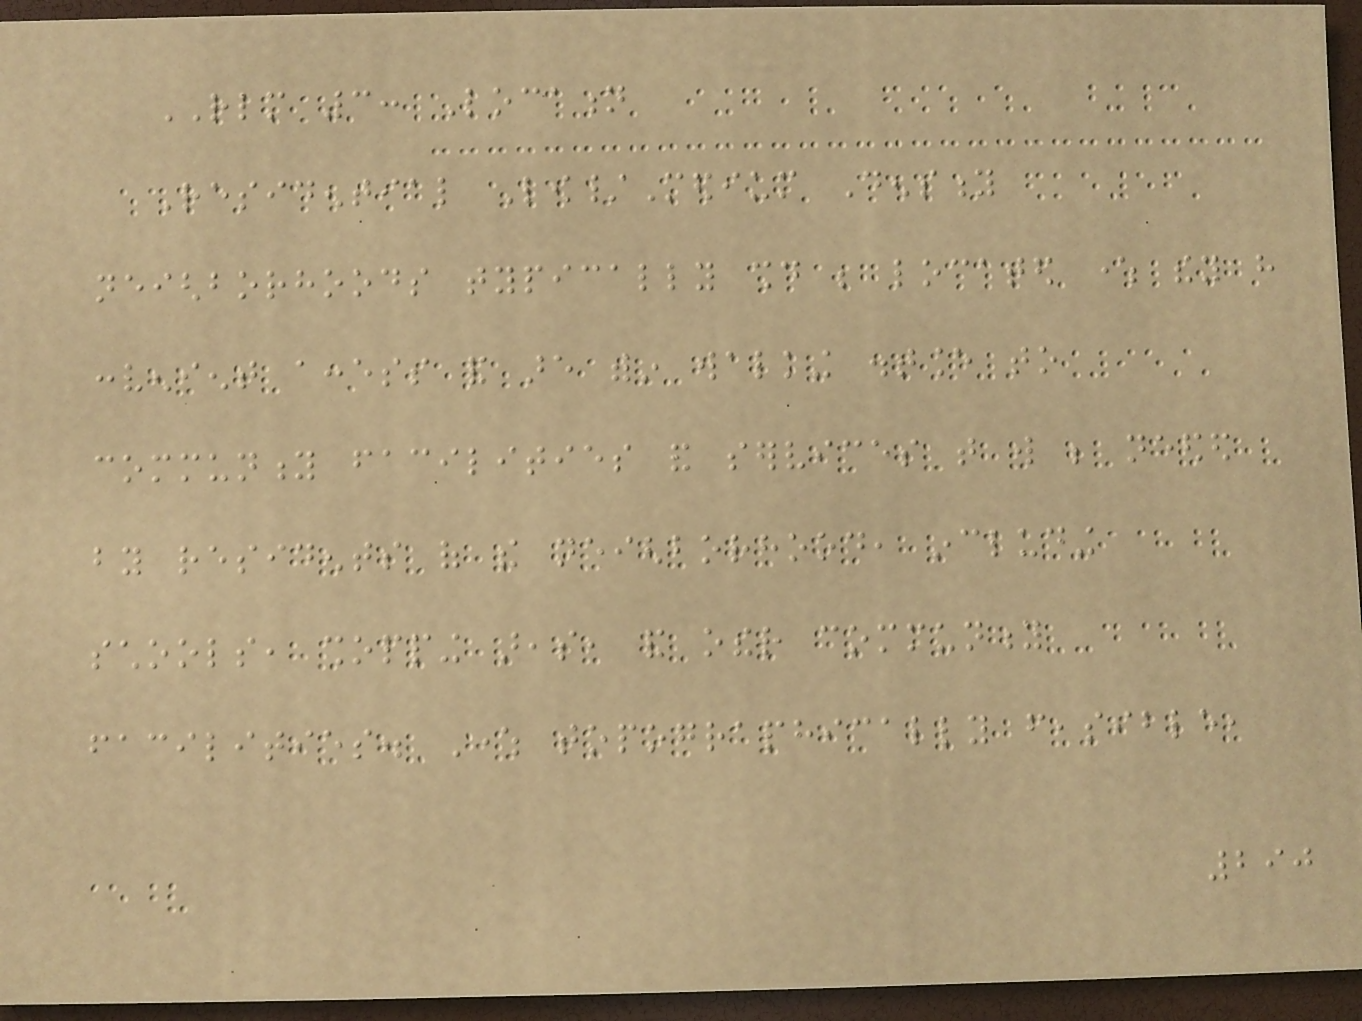RLM 3: Location
Residential Low/Medium Density
neighborhoods typically should be located where they have
convenient access and are within walking distance to
community facilities and services that will be needed
by residents of the neighborhood, including
schools, shopping areas, and other community
facilities. Where topographically feasible,
290
